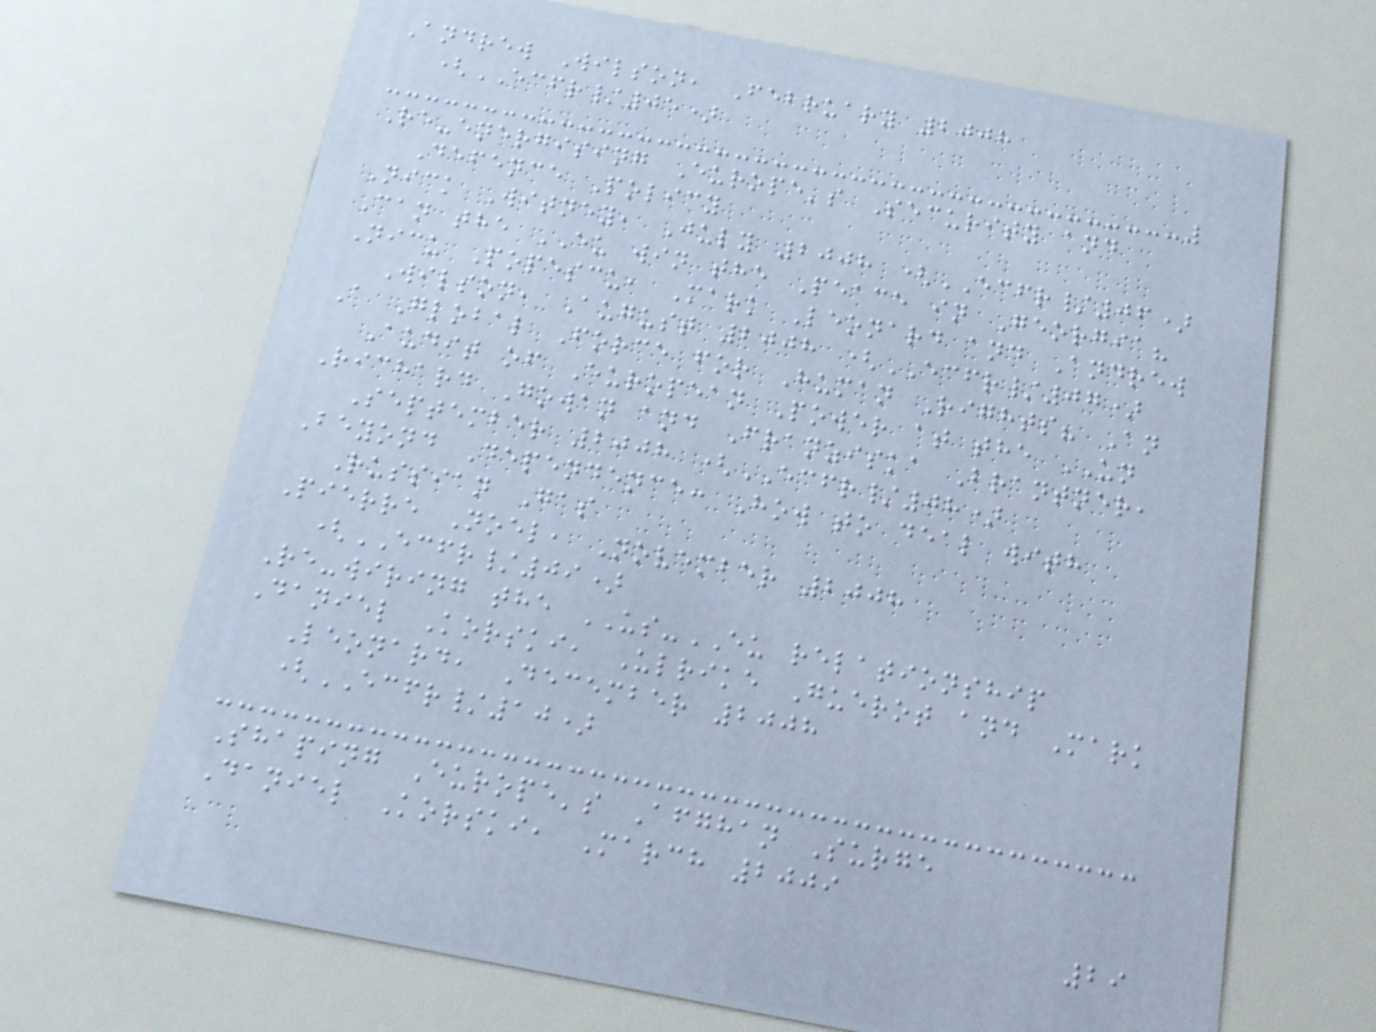Andrew Wilson, February 2008
(ECFR/05)
Re-energising Europe's Security and
Defence Policy
Nick Witney, July 2008 (ECFR/06)
Can the EU win the Peace in Georgia?
Nicu Popescu, Mark Leonard and Andrew
Wilson, August 2008 (ECFR/07)
A Global Force for Human Rights? An
Audit of European Power at the UN
Richard Gowan and Franziska Brantner,
September 2008 (ECFR/08)
Beyond Dependence: How to deal with
Russian Gas
Pierre Noel, November 2008
(ECFR/09)
Re-wiring the US-EU relationship
Daniel Korski, Ulrike Guerot and Mark
Leonard, December 2008
(ECFR/10)
Shaping Europe's Afghan Surge
Daniel Korski, March 2009
29
